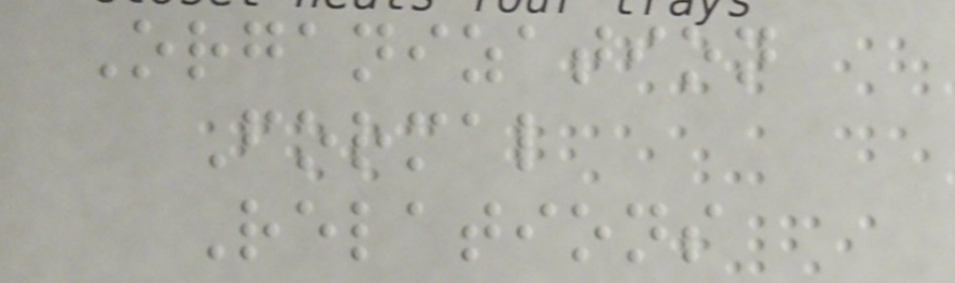Organization
Formal
Relations
